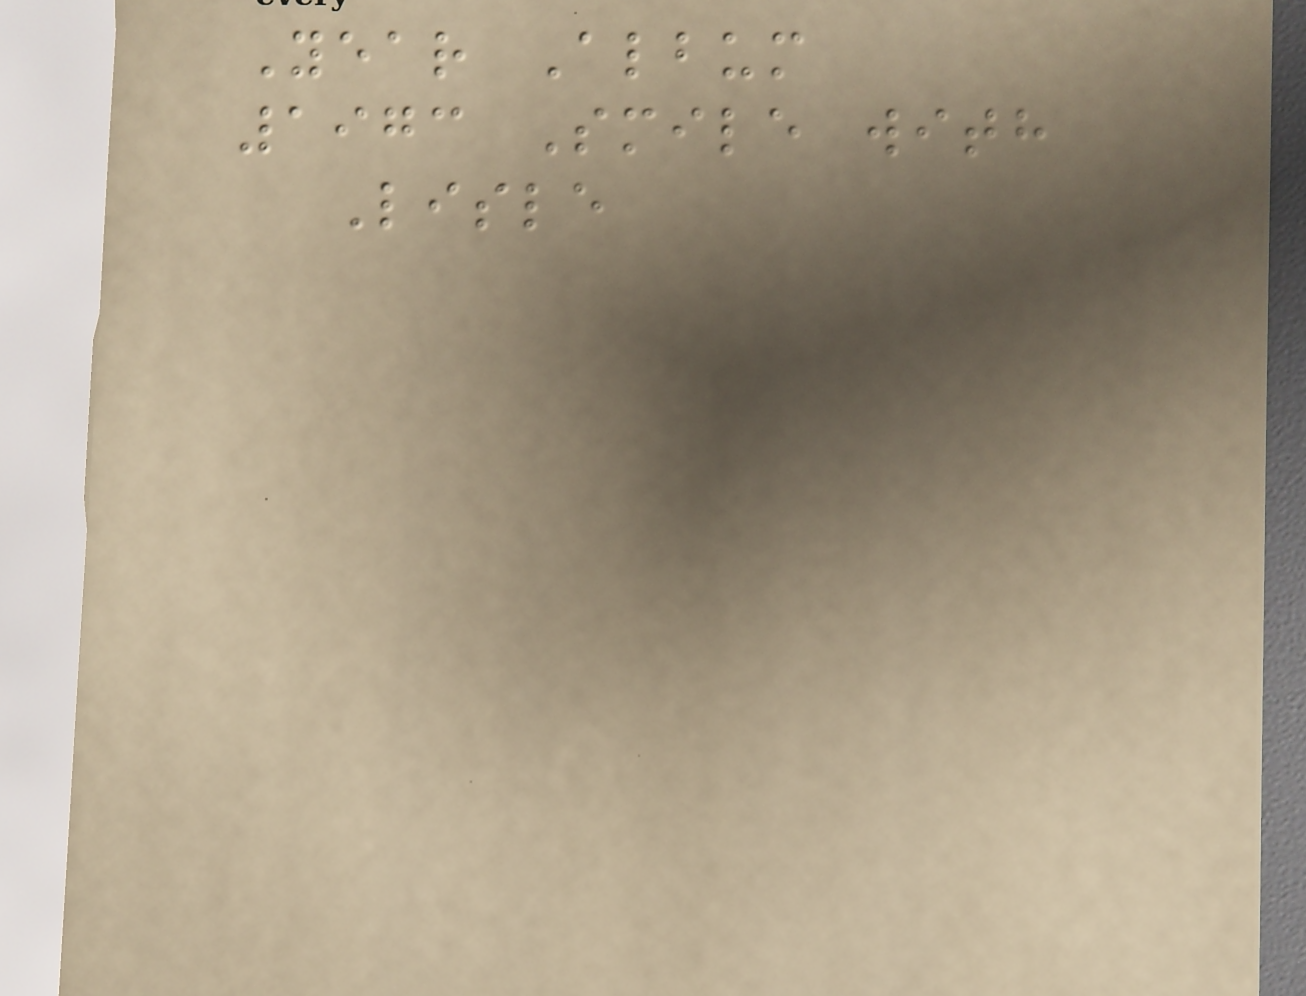Year Album
1973 Smile with
Lisle
